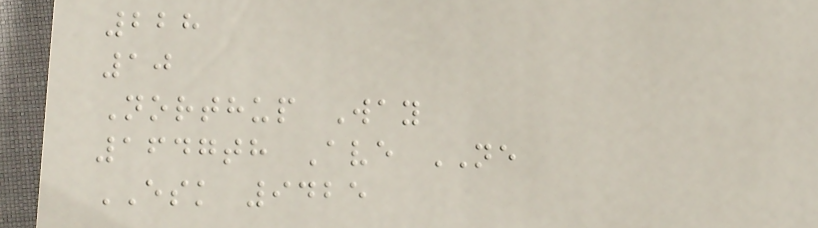228
10
Northup Way
1647th Ave NE
ESK 9425
